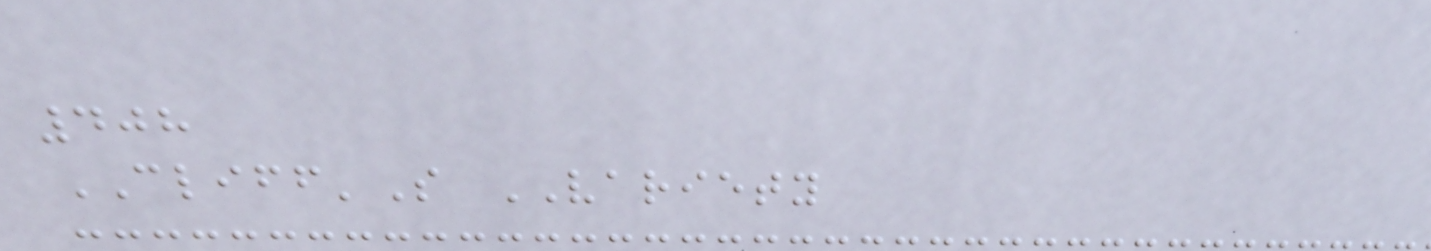408
CLIFF'S VARIETY
